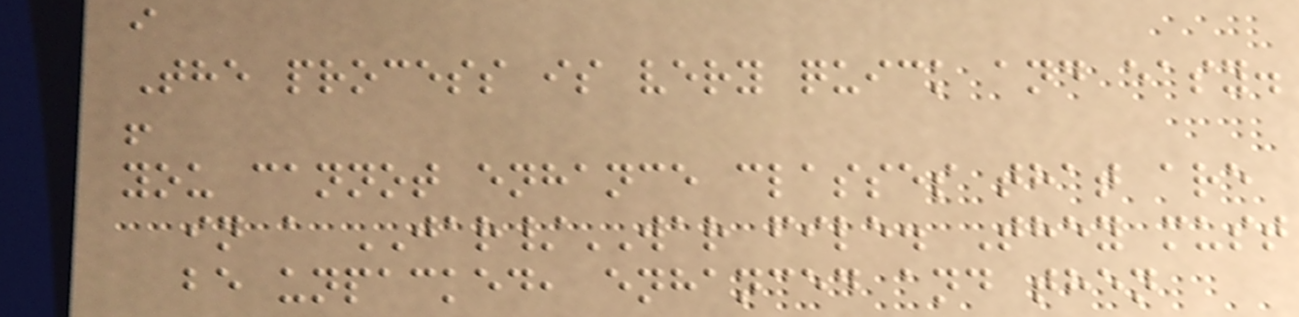i
The process is very quick and easy.
!
you cannot enhance classes that are
in a JAR/WAR file. They must
be unpacked, enhanced and then
